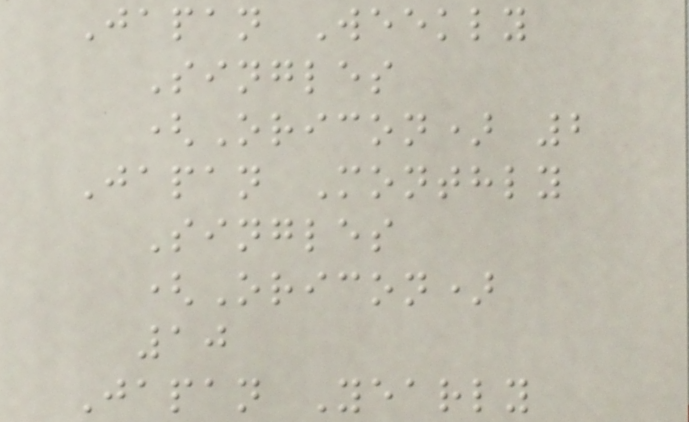Japan Weekly
Singles
(Oricon) 2
Japan Monthly
Singles
(Oricon)
10
Japan Yearly
